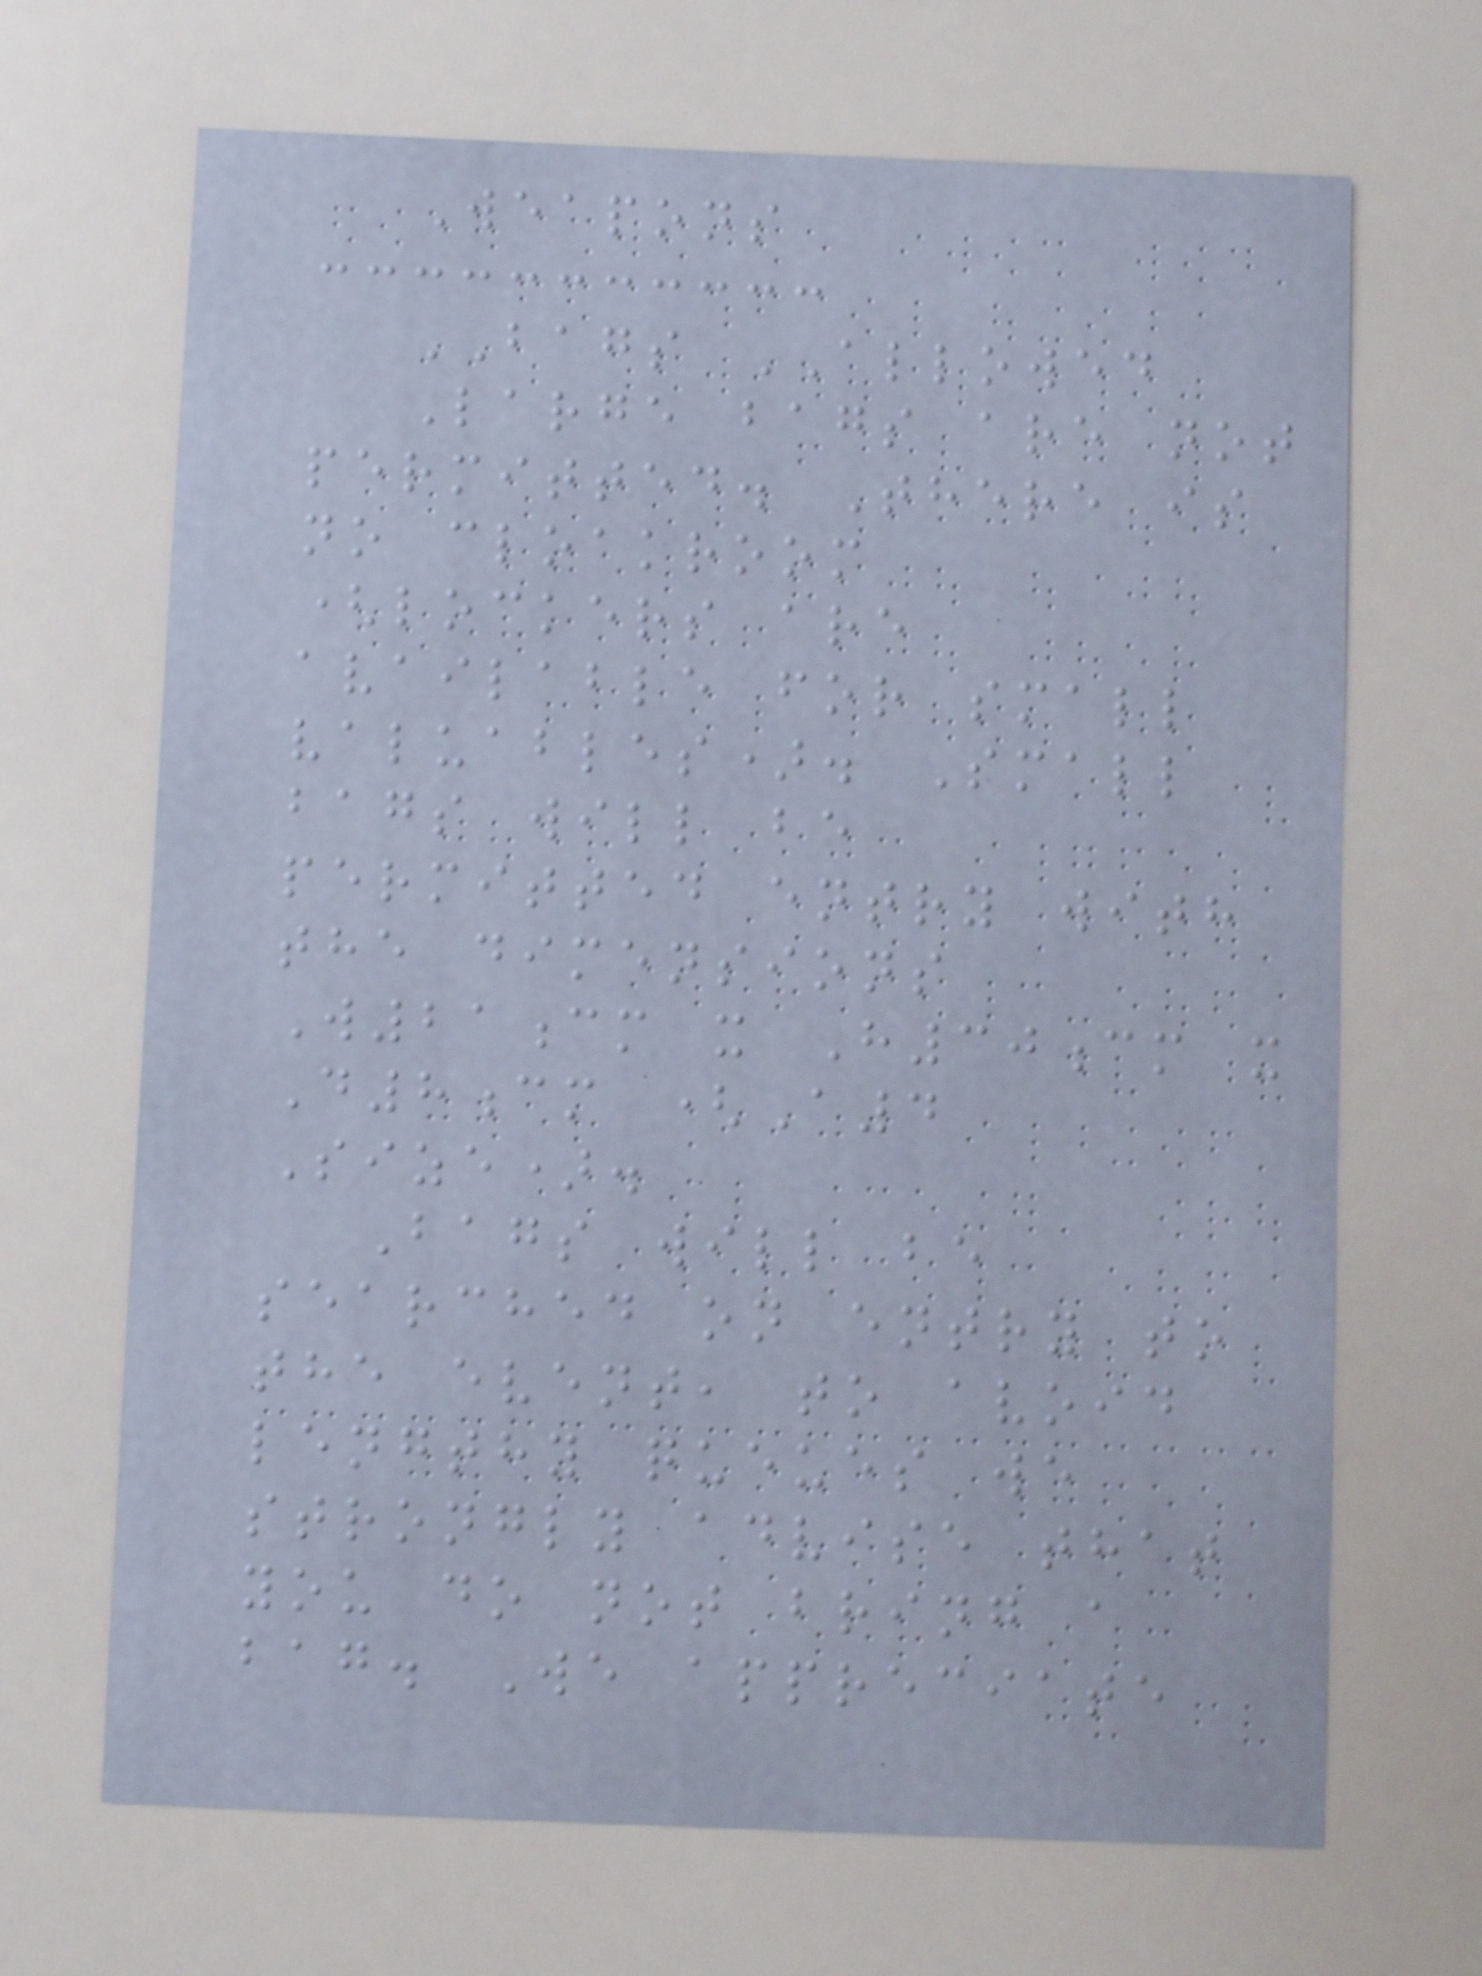Weapons
BAGS ALLOWED
Large bags are not
permitted. There is
no cloakroom
(lockers are
available for small
valuables). Small
bags will be
permitted entry with
the dimensions
W21cm x H30cm x
D8cm (A4
Size).
Bags will be
searched on entry to
the event, to avoid
lengthy queues we
strongly advise that
you do not bring a
bag. We appreciate
